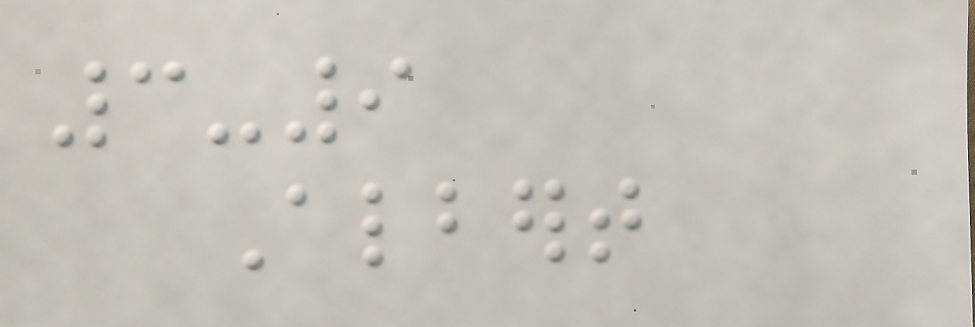3-9
Albert
